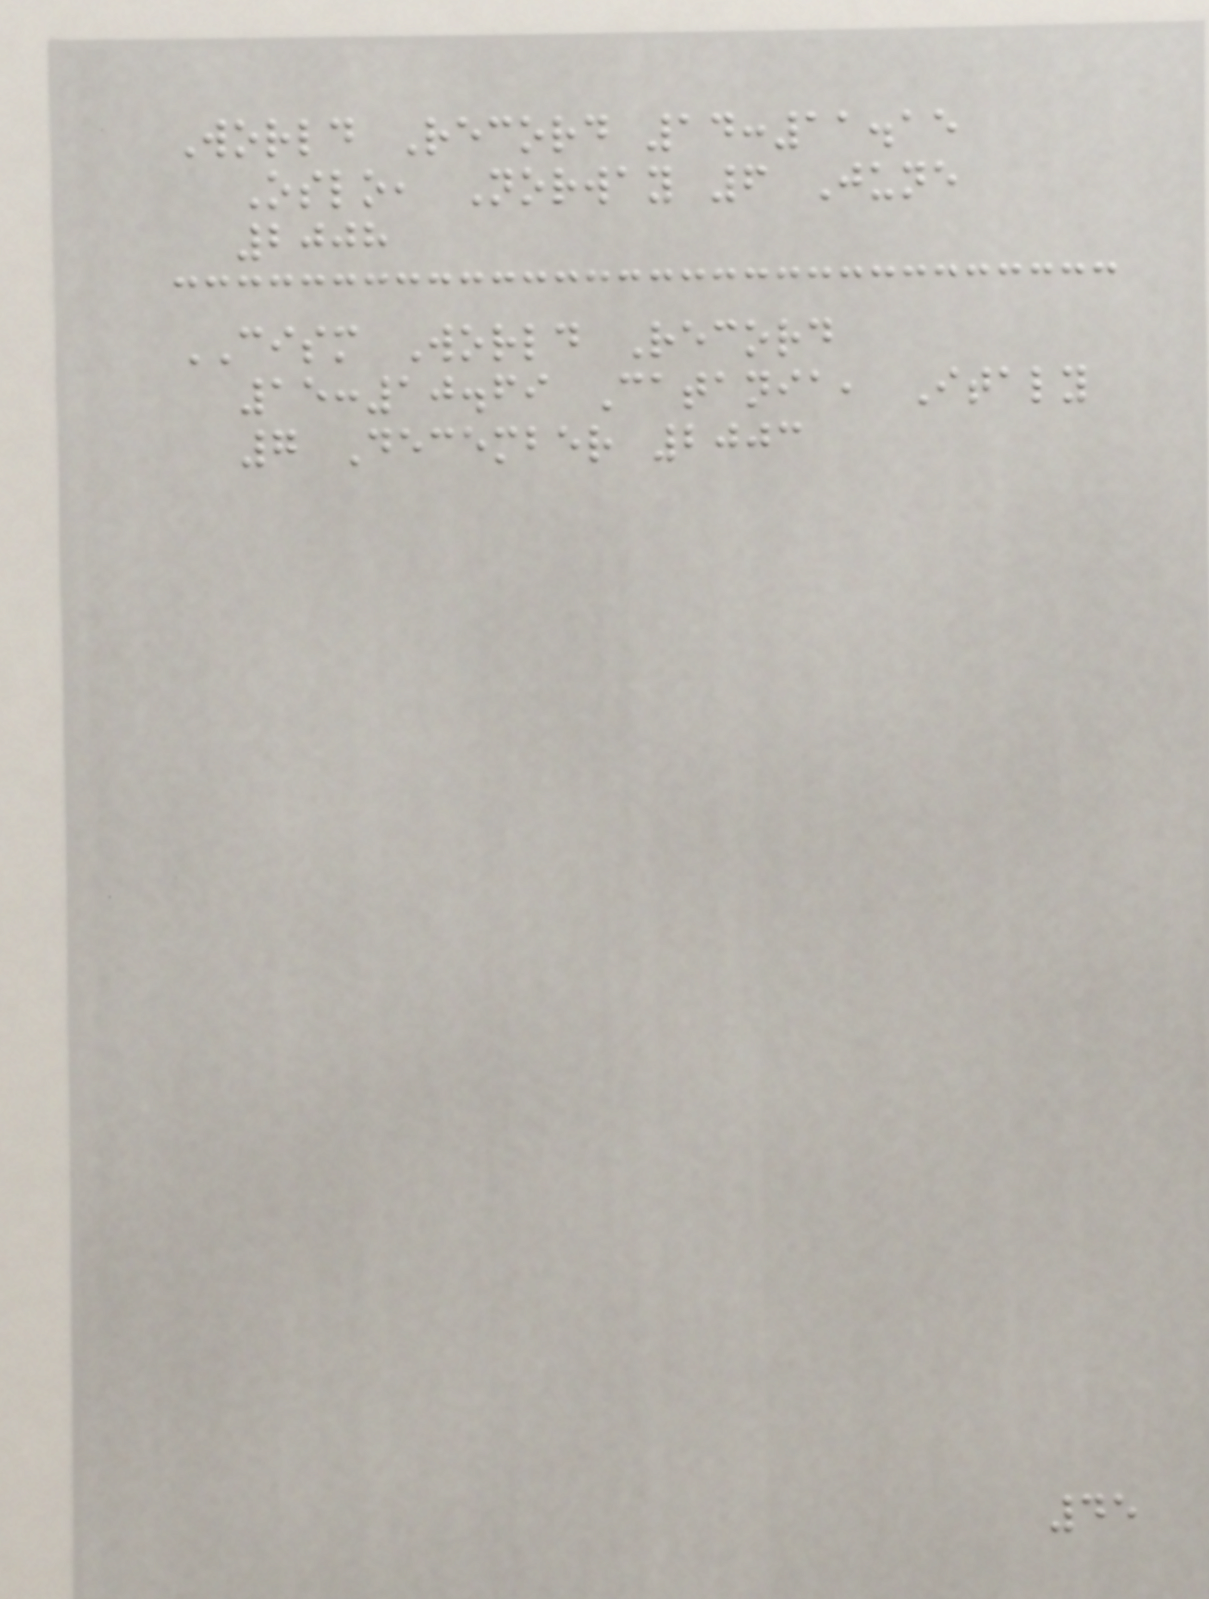World Record 14:11.15
Oslo, Norway 6 June
2008
CISM World Record
15:10.69 Catania, Italy
7 December 2003
45
